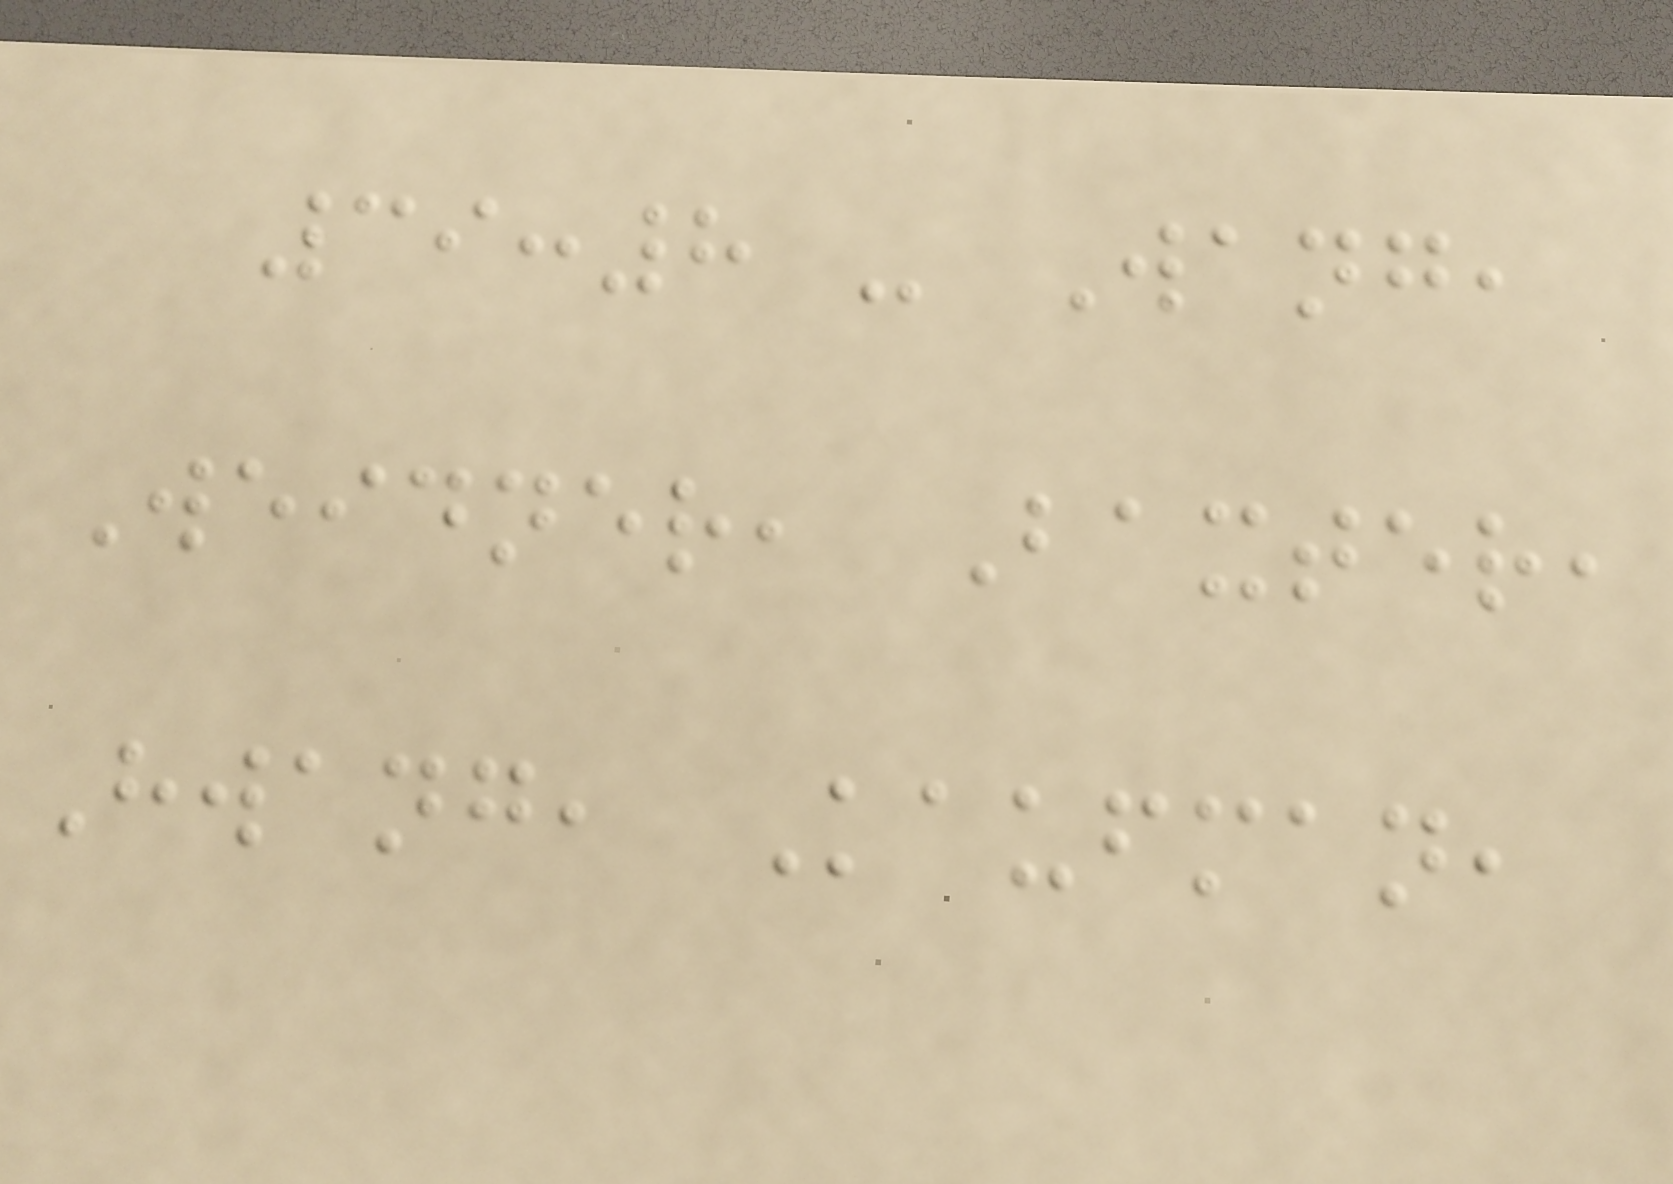39:8 - Wang,
Weidner, Baxter,
Hwang, Kaufman,
